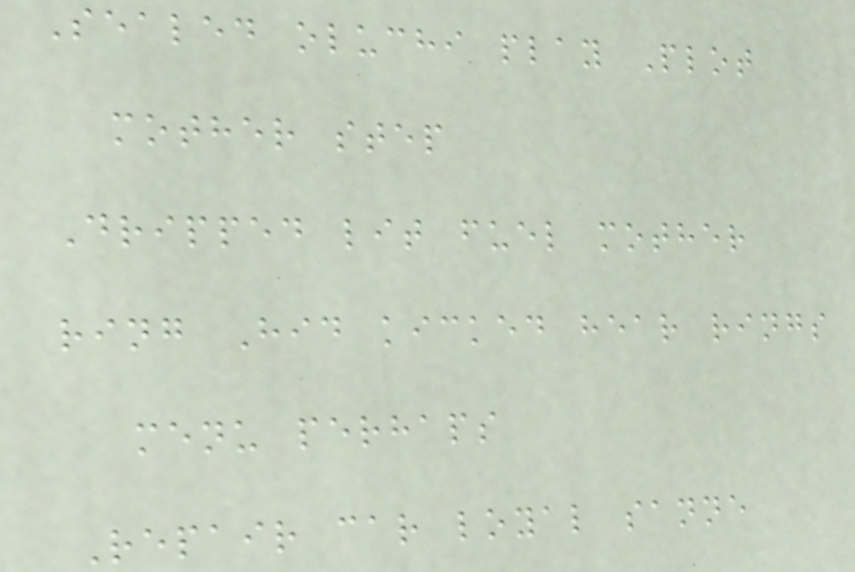Sealed oluchi play Plot
mother step
Dripped lit fuel mother
ring Hid kicked hear rings
menu perhaps
Repair car loyal sanne
